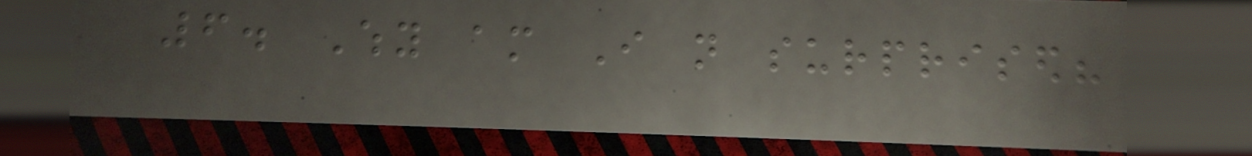6. Why am I not surprised?
